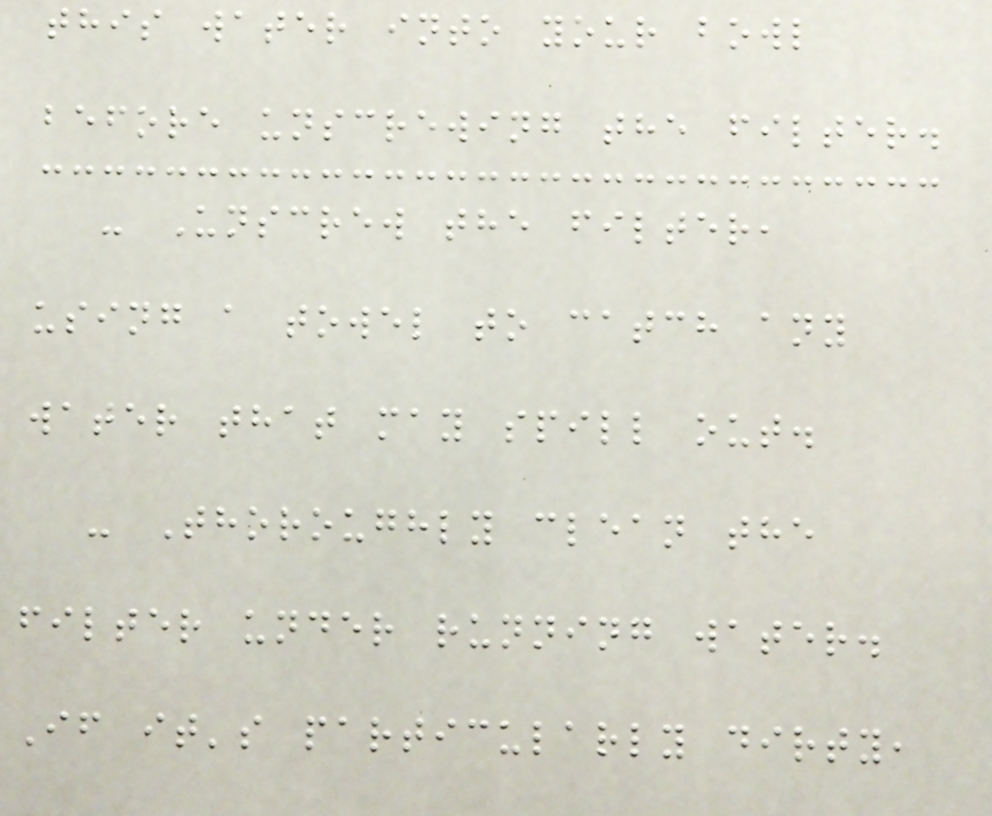this water into your bowl
before unscrewing the filter.
- Unscrew the filter,
using a towel to catch any
water that may spill out.
- Thoroughly clean the
filter under running water.
If it's particularly dirty,
